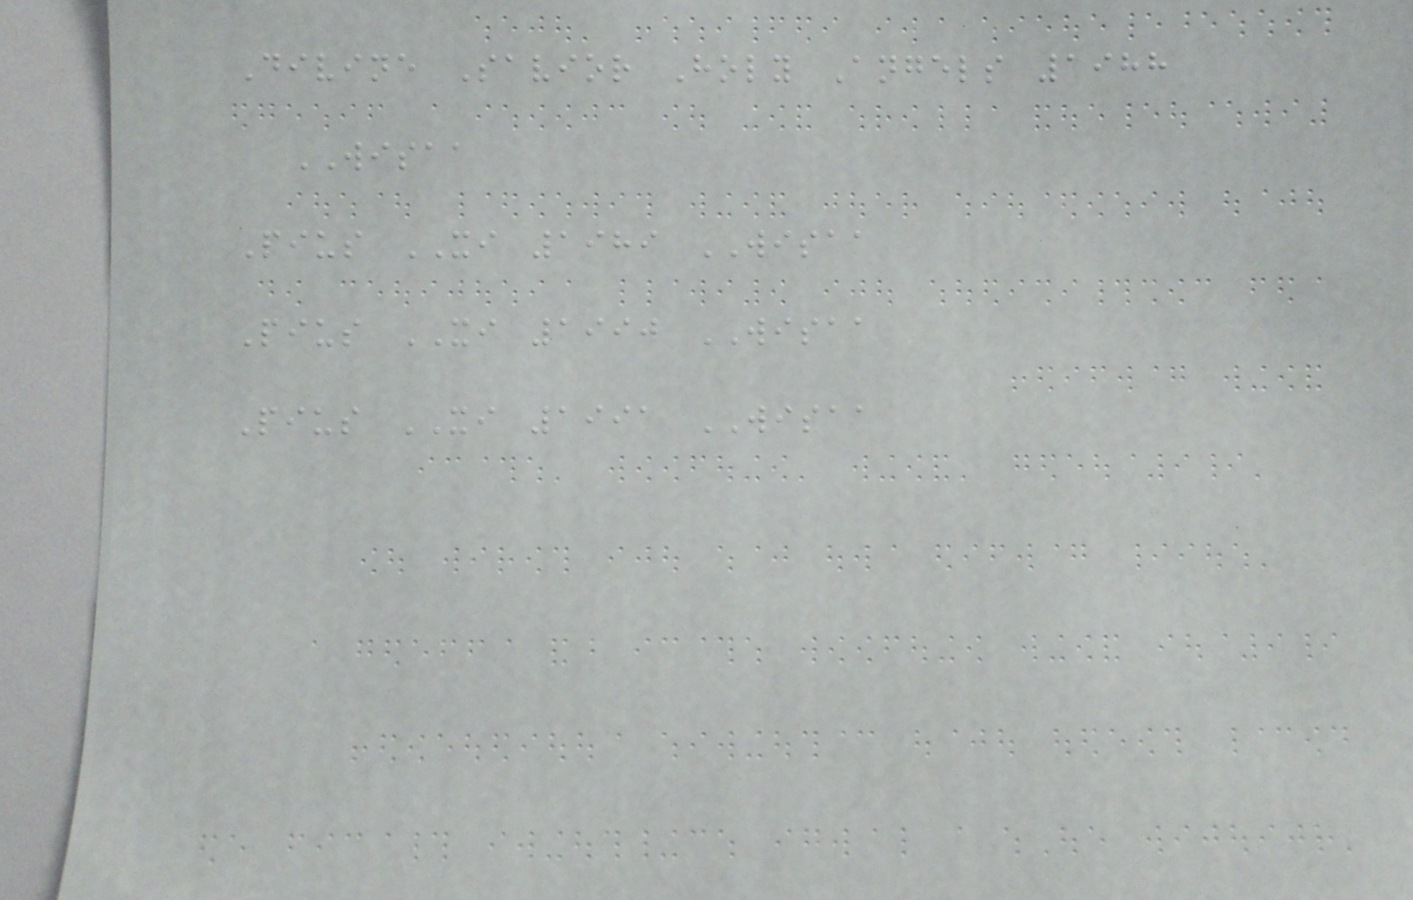Divine Savior Holy Angels 1988
WISAA
Pius XI 1989 WISAA
Pius XI 1990 WISAA
Pius XI 1991 WISAA
